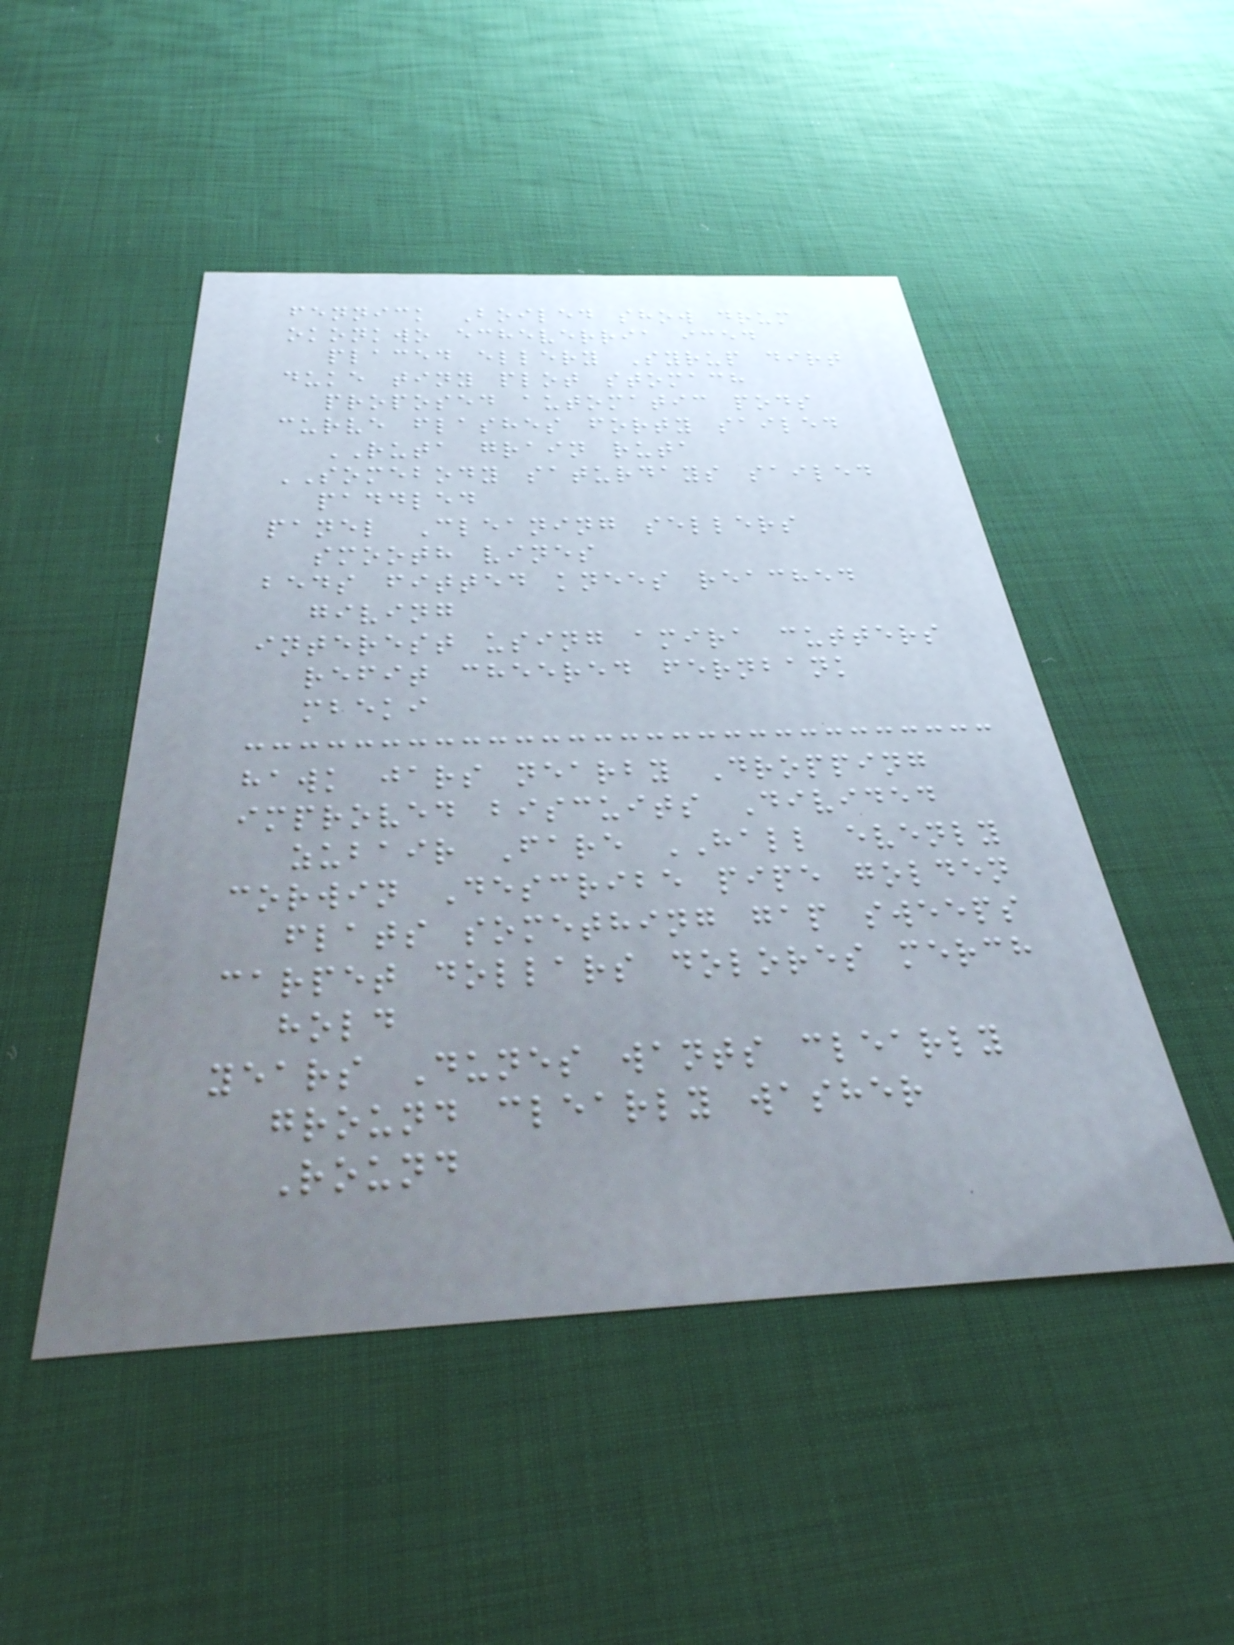fennick Boiled show drum
okonkwo echeverria iced
placed ellery Syrup dirt
duke tiny plot stomach
proposed automatic pods
curve flashes forty sailed
RUTA grain ruta
SOMEBODY saturdays sailed
paddled
panel Cleaning sellers
smooth vines
beds fitted knees reached
giving
interest using amira cutters
refit cheered fernbank
mbeki
hawk jars nearby Dropping
improved biscuits Divided
zubair Fare HALL evenly
corwin Describe pipe golden
flats something gap sweeps
carpet dollars dolores merch
hold
years Dunes wants clearly
ground clearly washer
Round
